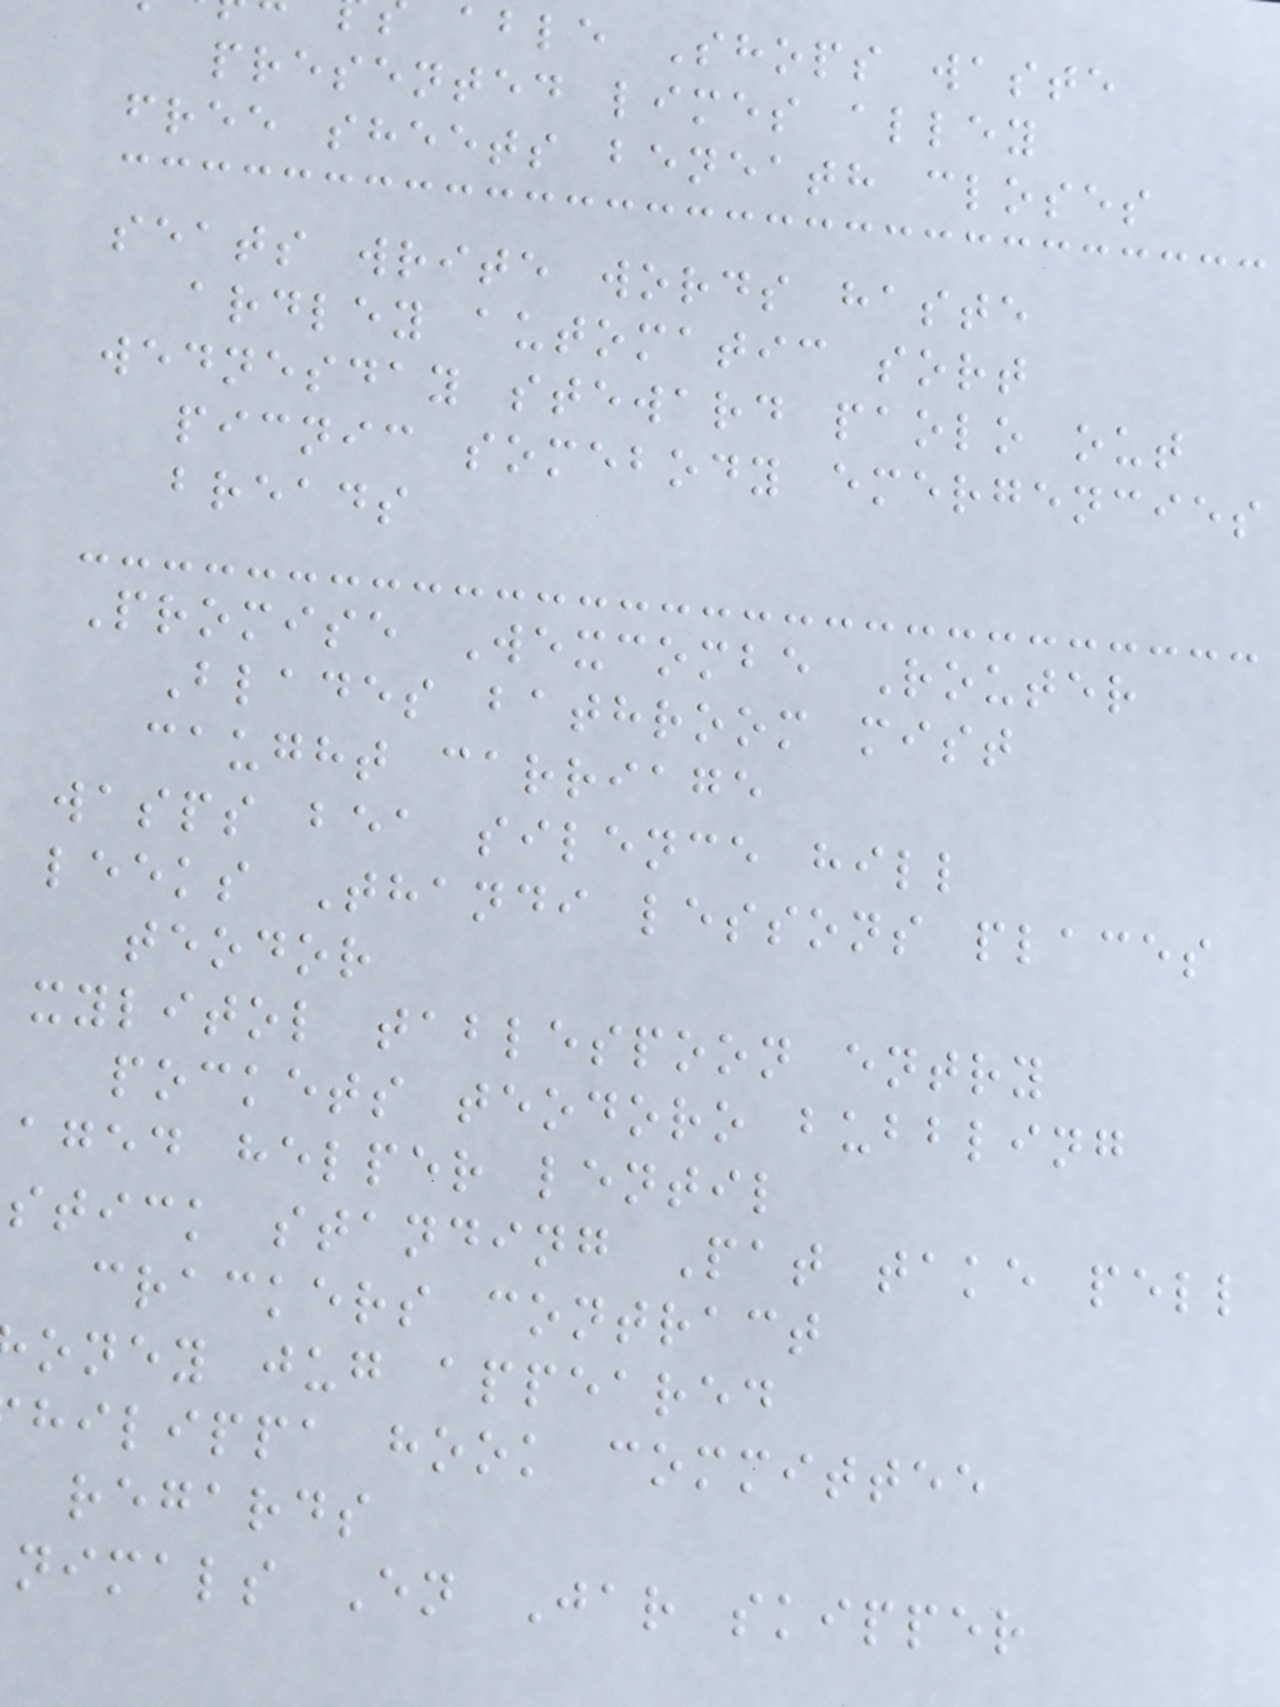able Shops waste
presented limes alley
free sheets beneath closes
seats write words haste
ardley automatic sort
wednesday steward paolo out
picnic somebody emergencies
breads
Promise Wexcombe Router
Blades bathroom mist
caught carriage
wasps bea silence hill
leeks Thandi lessons places
teodor
xylitol tablespoon entry
pockets teodoro bubbling
aged helper lentil
stick standing Pat take pell
crackers contract
oney jug appeared
hilippa hook committee
regards
nimals En Jar skipper
